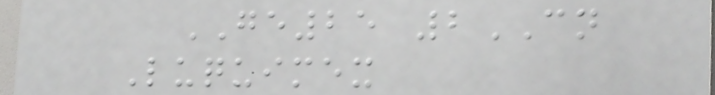GE25 2CN
Luquimex
